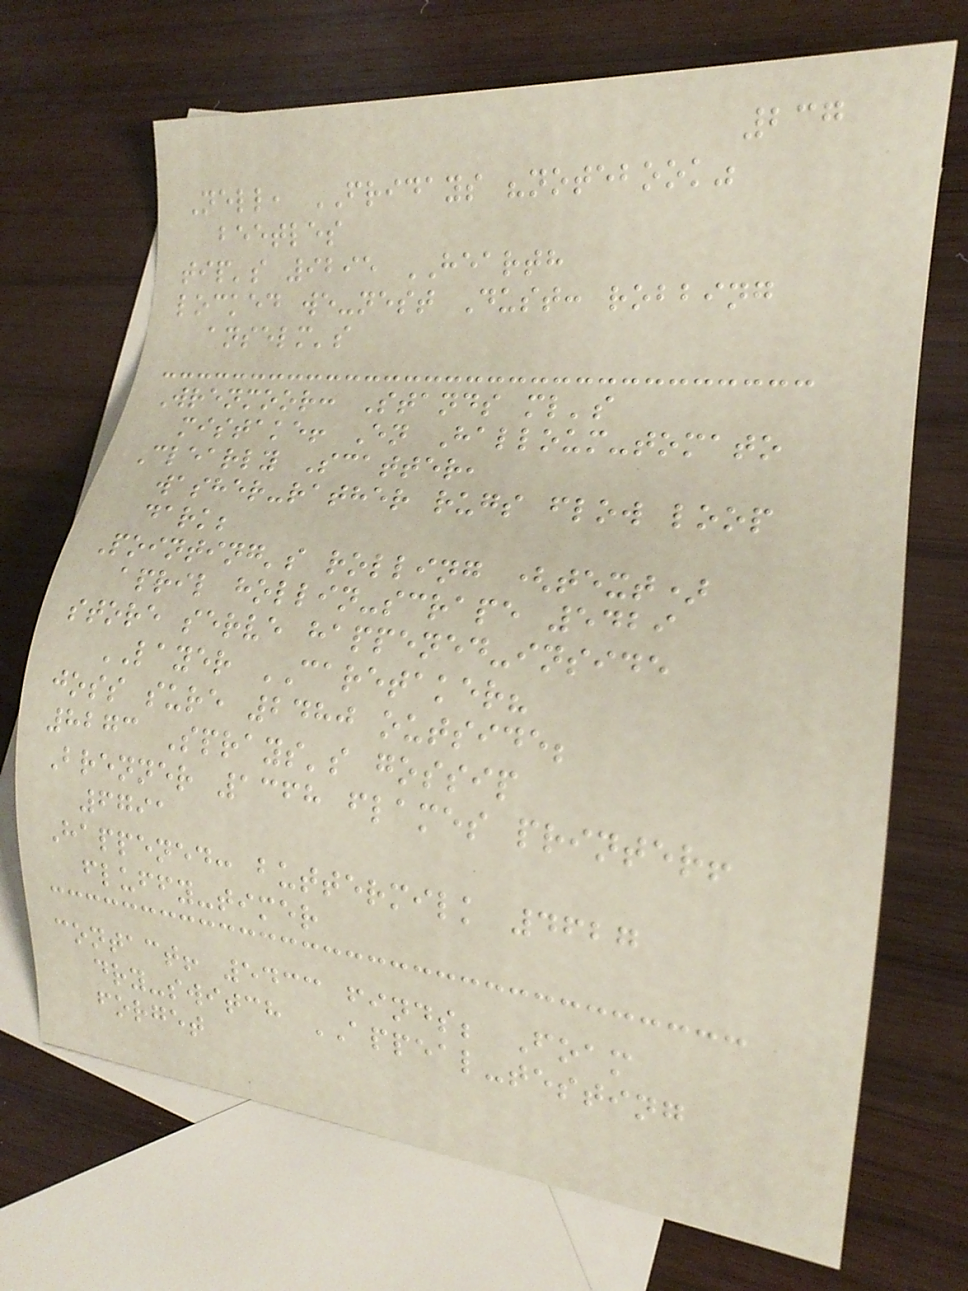237
Nell, FRIDAYS "notebook"
beetles
tip's 9295 HEARTH
locked we-nest Dust: robbing
anselm's
Wrenmoor: Stands ml's
mistake! En Halloum-tomato
Clearly Scatter,
washer-rather rugs flow loop
dark;
Pointing's rolling (text)
april hollin-scrape 5429
store serve happened-inside
LAYER CARETAKER?
joss sure 2480 outside;
8273 Sprays's gossip
Brenner 1368 flames printer!
6791
Happened: buttermilk 4627
fluffy-timer
contact! 5433 finds; Foam
dry-switch APPEAL-testing
forget
